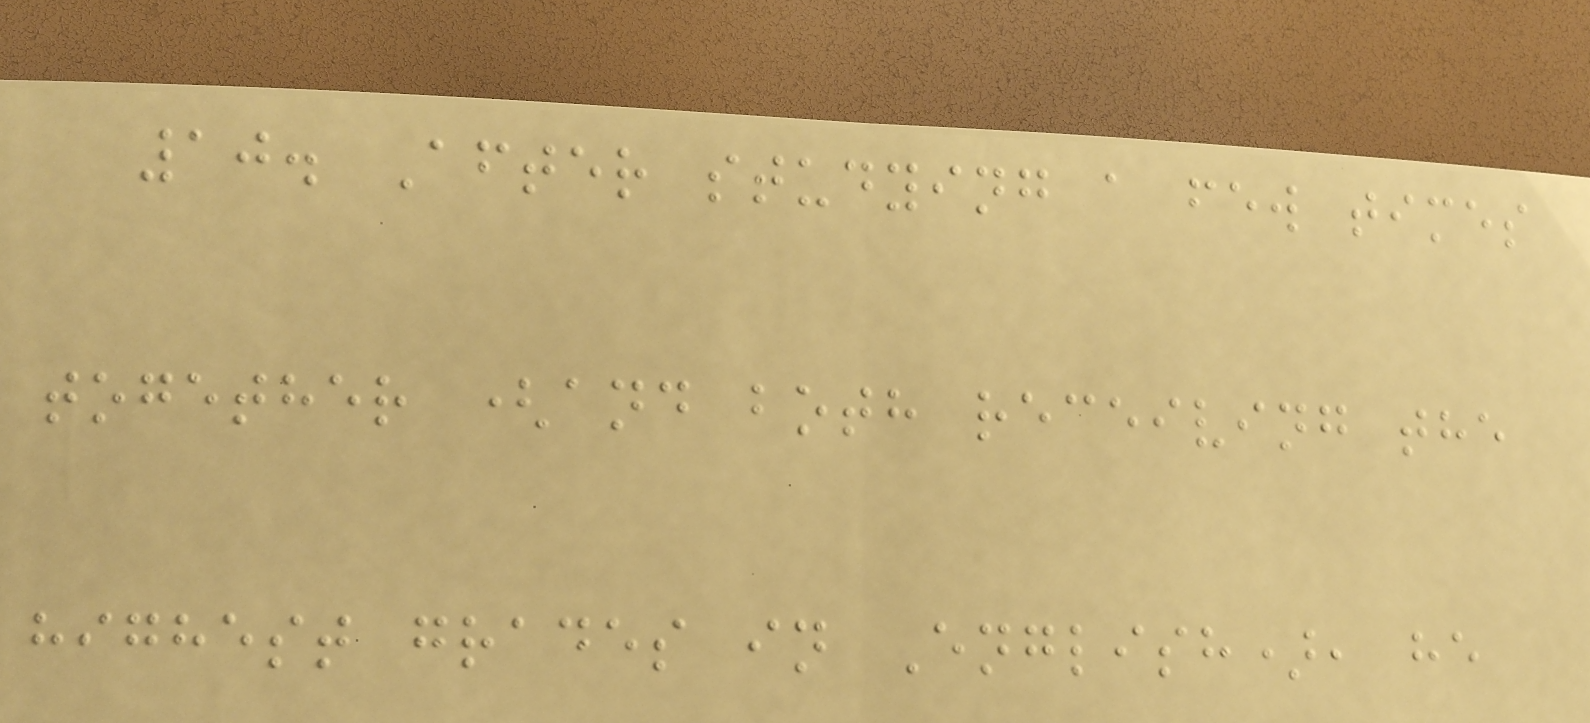10. After studying a few times
together (and both receiving the
highest grades in English), he
